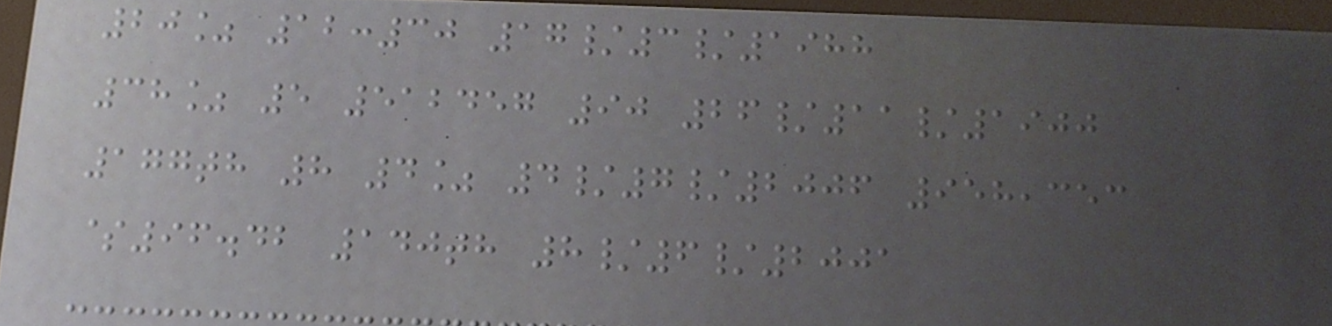20% 12:30 17/3/1988
38% 5 512457 90 26/11/1900
177th 8 4% 4/7/2006 958,353
$96.42 140th 8/6/2001
